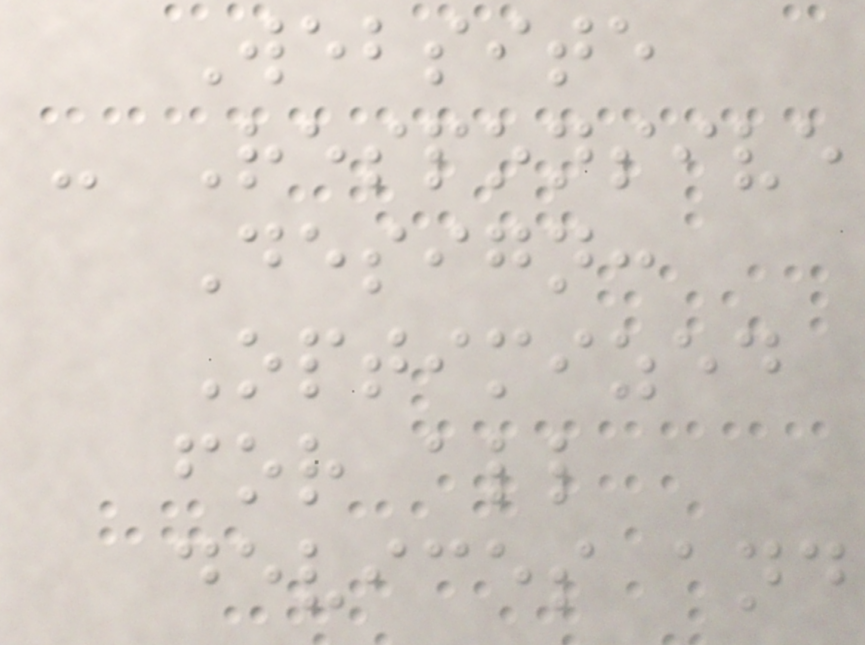Website
- Responsive
Design:
Optimized
for all
devices and
